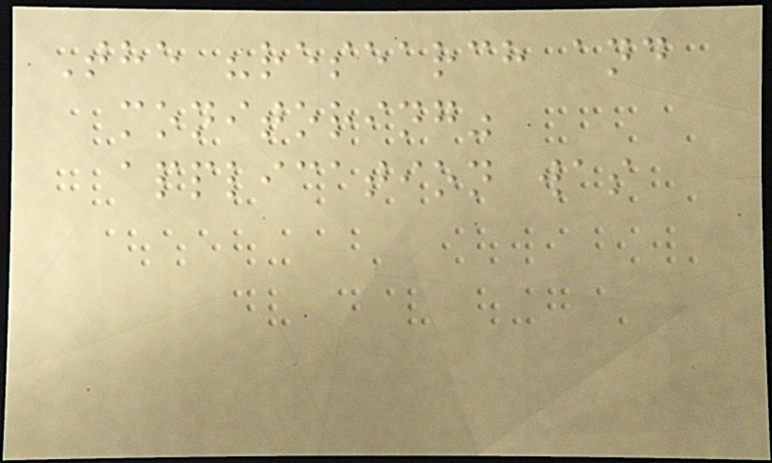The "research and
monitoring"
application was
